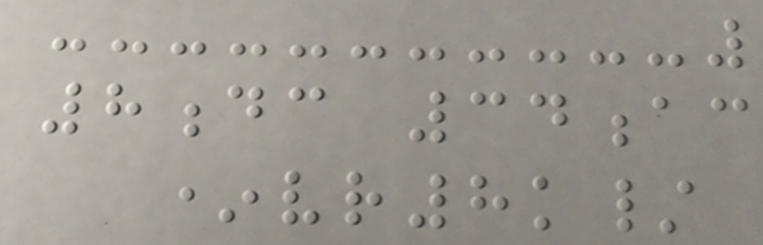8dc 34ac
*vr8k/
